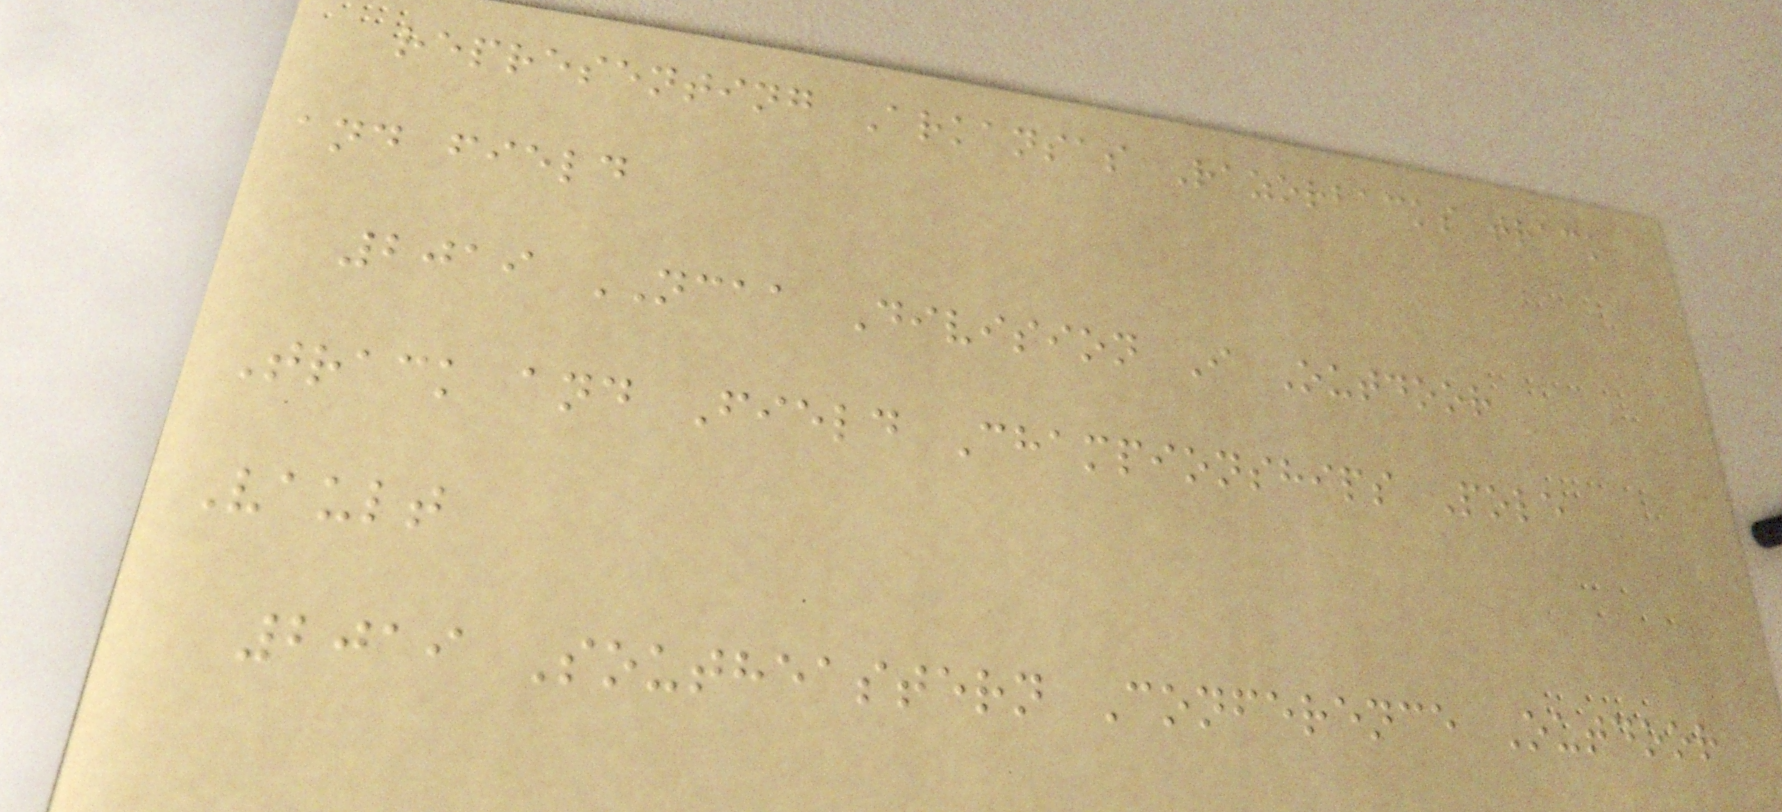representing Arkansas Razorbacks track
and field
2019 NCAA Division I Outdoor
Track and Field Championships Pole
Vault
2019 Southeastern Conference Outdoor
